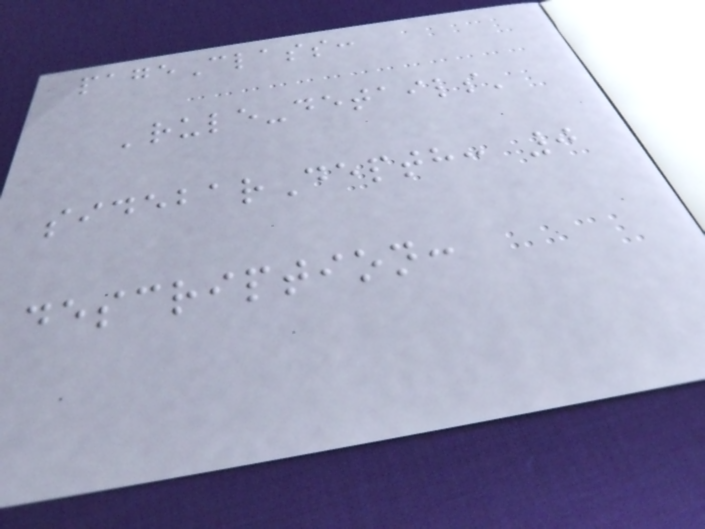pageClass:
'rule-details'
sidebarDepth: 0
description:
